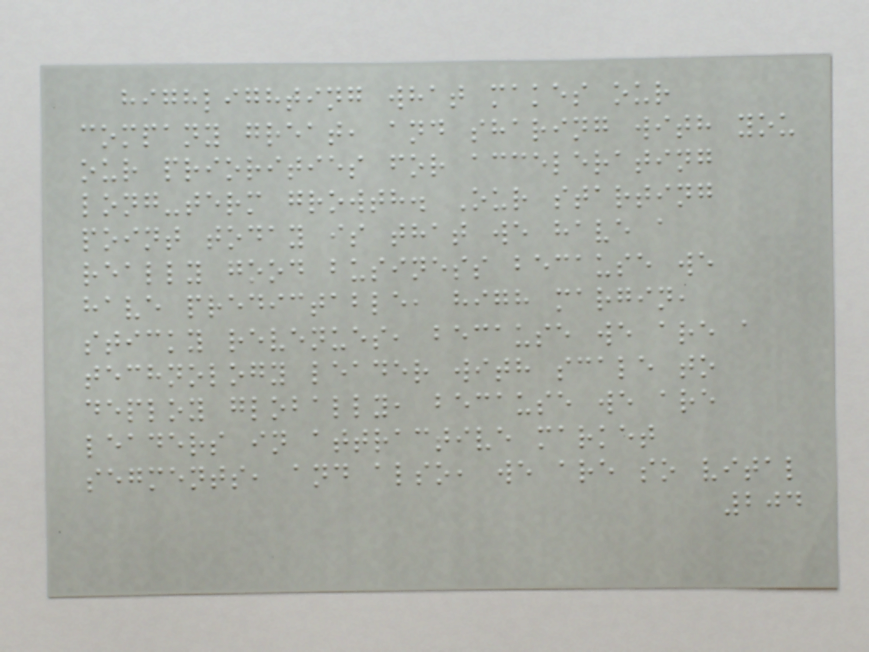highlighting what makes our
company great, and sharing with you
our priorities for accelerating
long-term growth. Our starting
point today is that we have a
really good business because we
have predictable, high margin,
sticky revenues, because we are a
technology leader with scale to
deploy globally, because we are
leaders in attractive market
segments, and also, we are so vital
204
